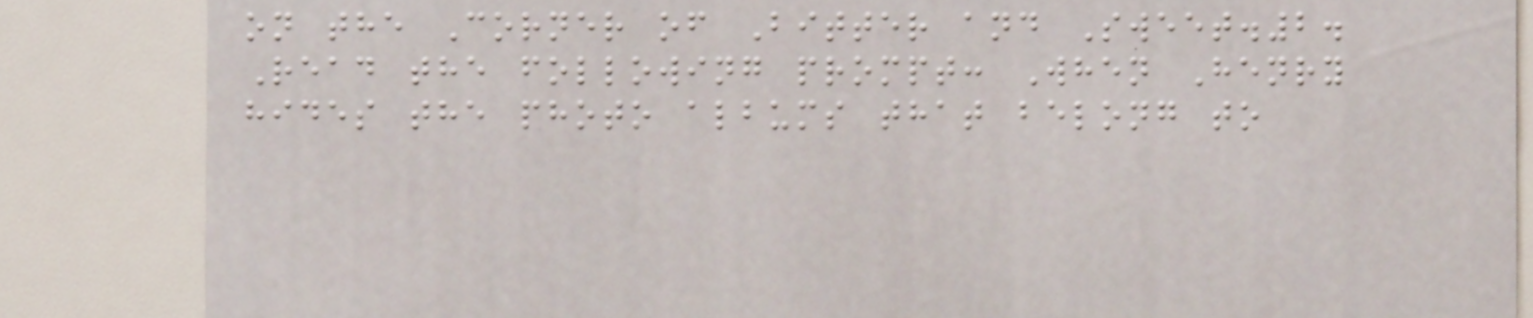on the Corner of Bitter and Sweet.2.
Read the following prompt: When Henry
hides the photo albums that belong to
